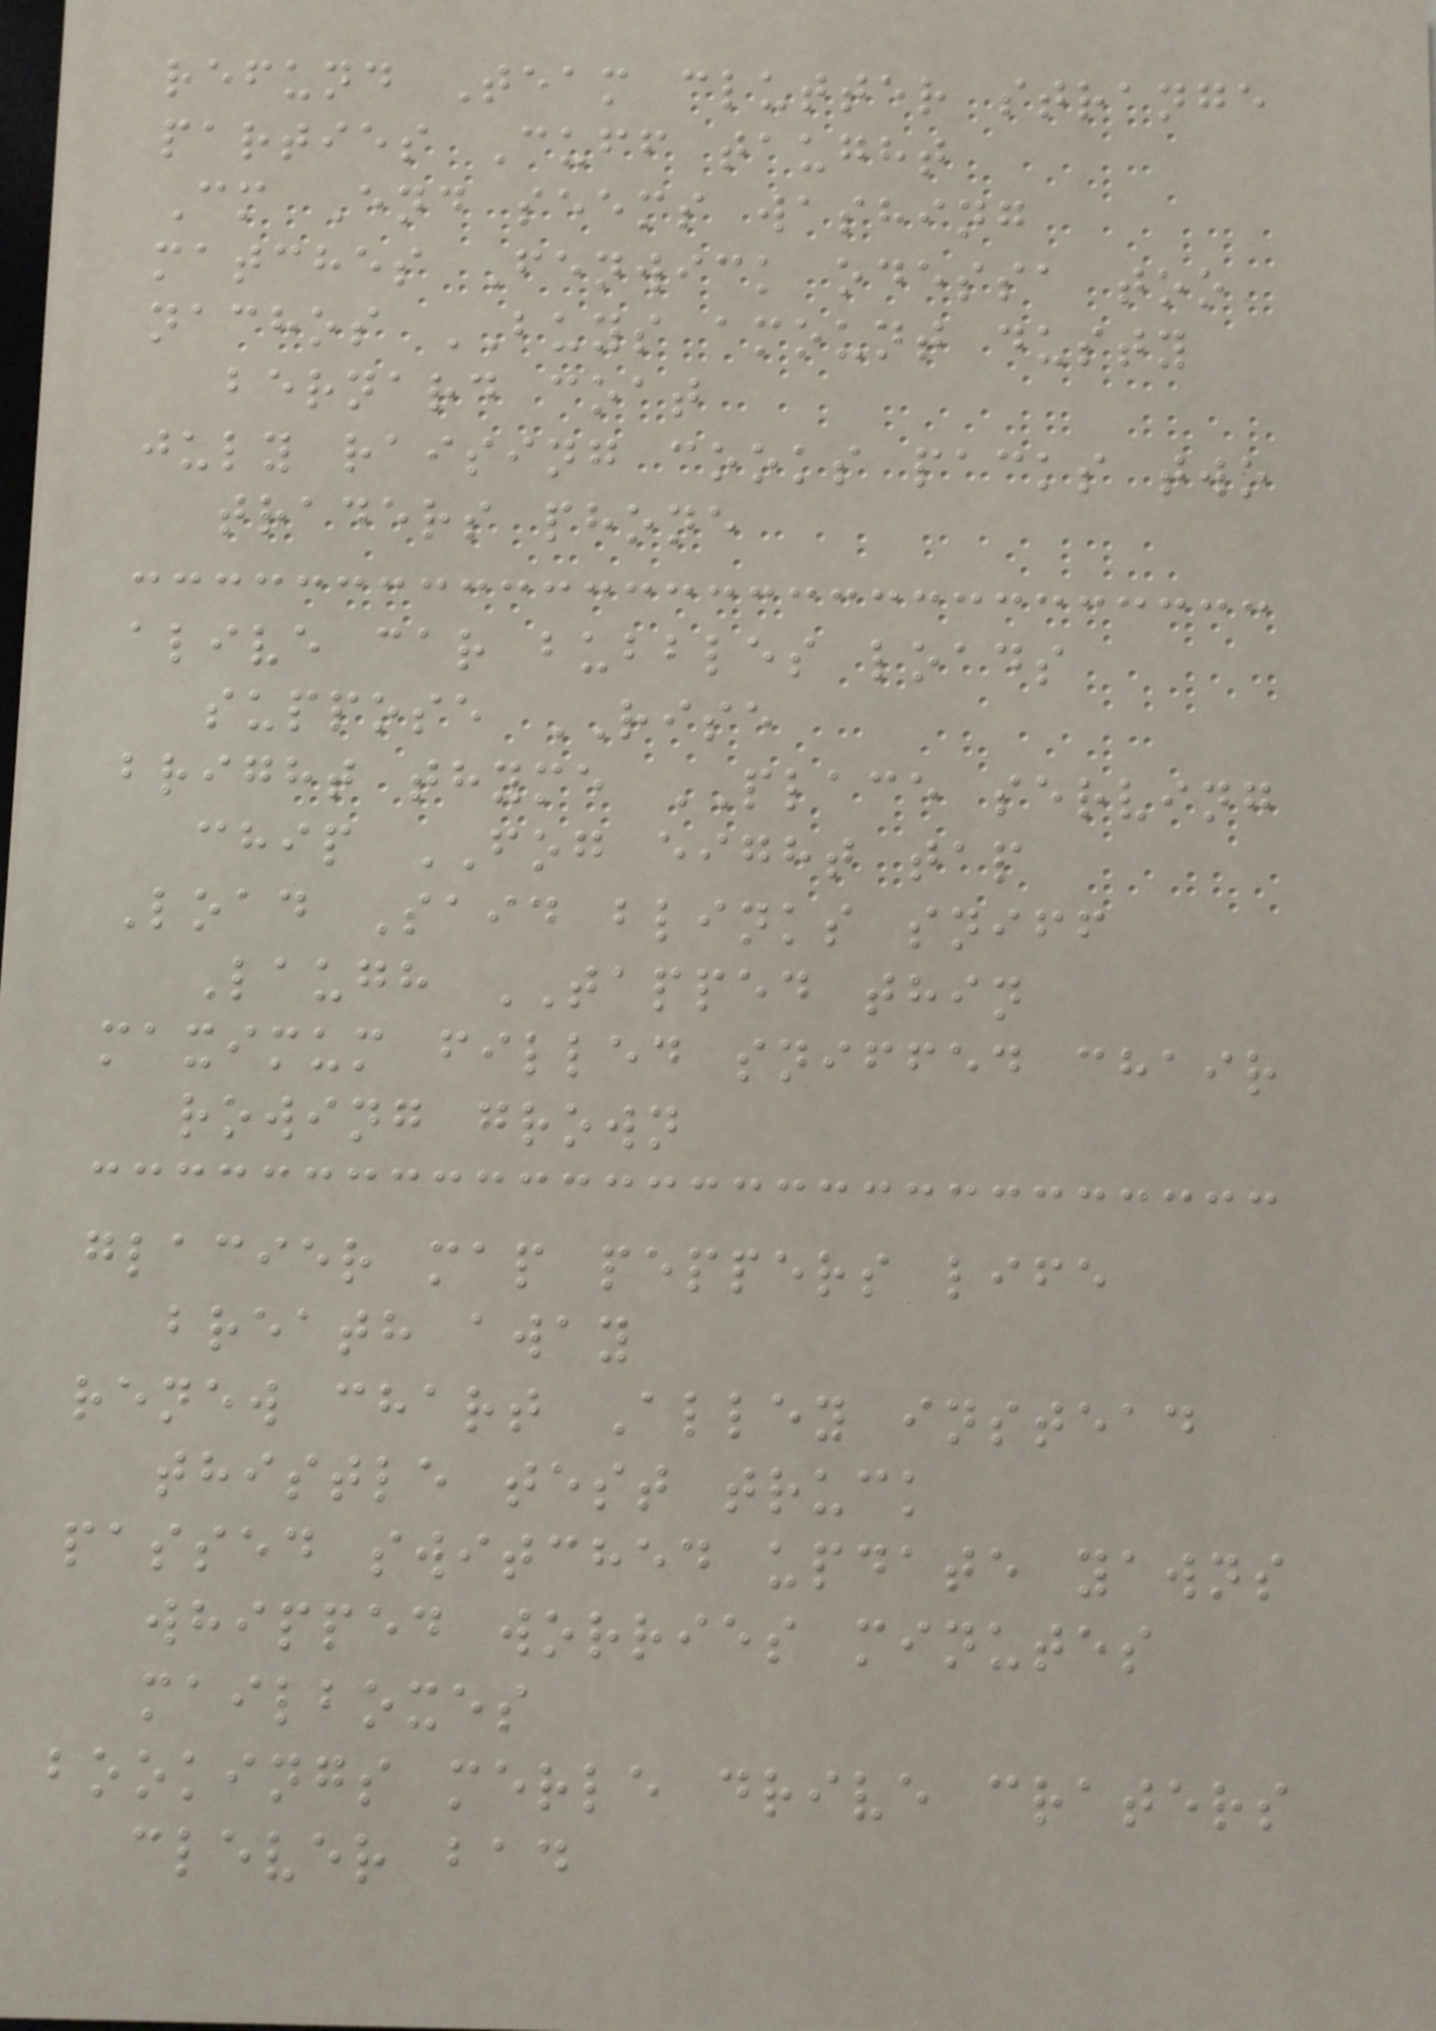refund Team clutter strange
parties Cuff taught
Cm End seems washing
matches Fenwick odessa too
nachos BUYS amount dusty
bernard coat
july raising cooks packs two
traders phone
alive car bubbles loads
suppose RISE
bright thyme PLACE serving
chip FOG eight tap
Load Said blinks sniff
Laugh TAPPED thin
maximum filled sniffed chair
rowing grown
glacier map peppers life
breath away
renew chart Alley instead
thistle test truck
passed switched update yawns
whipped worries minutes
mailboxes
bookings merle drive craters
clever bad
